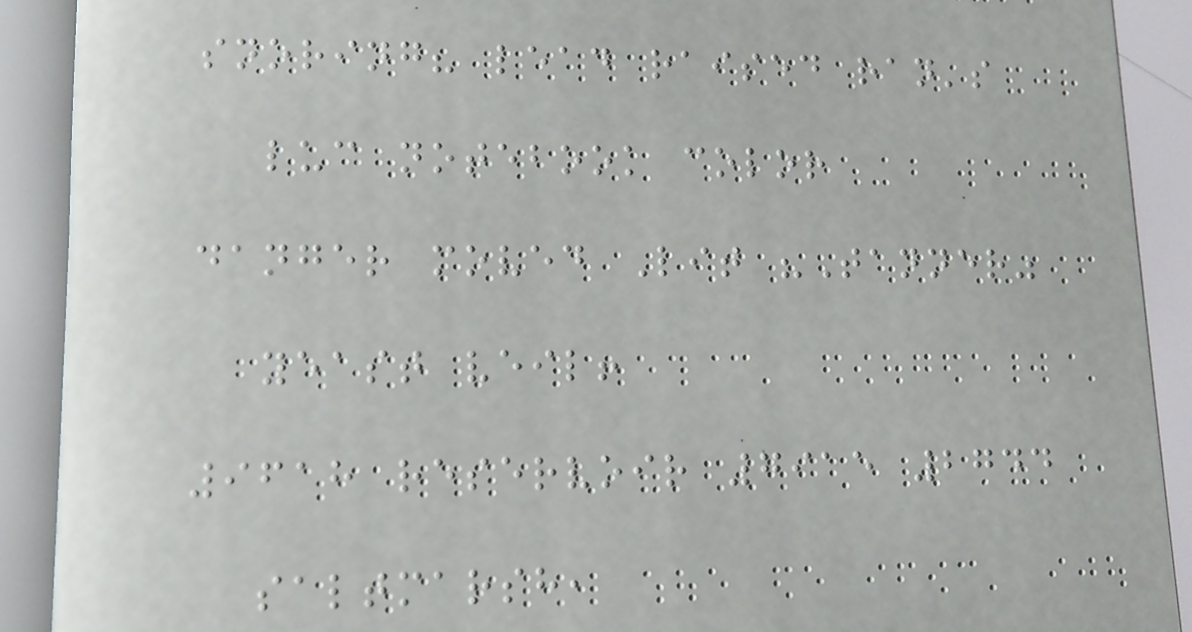snoring? lead raised ran's
luc notebook color
danger moved Lit "Tanner"
yeast veil!
9618 reservoir 7915 2744
saltmarsh,
